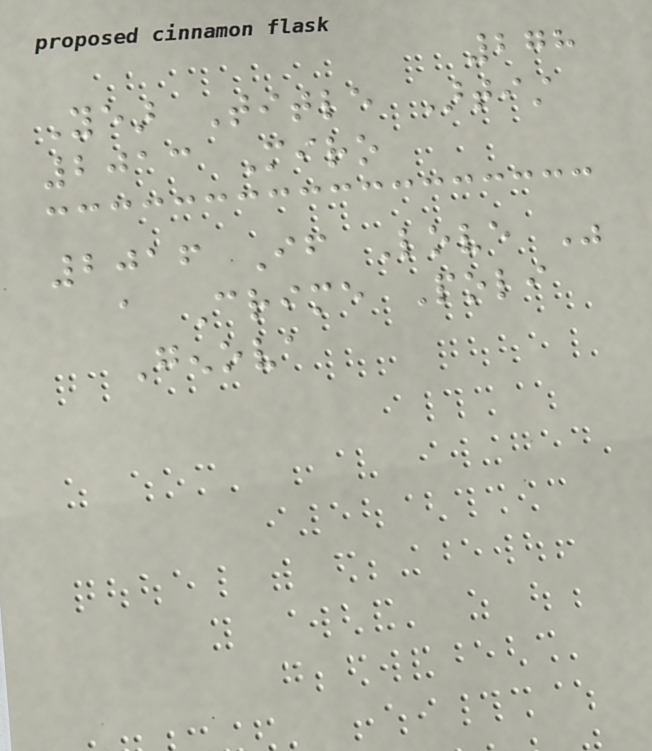278
Year Title Artist
2013 Miro
2016 If Love Was
a Crime Poli
Genova
